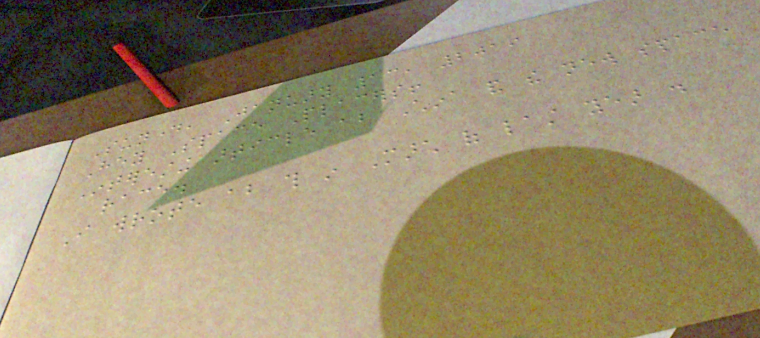Sunday, January 13, 2019
Hey Space Placers!
Interesting article about China and the new space
race.
I wrote about this in March of last year .
